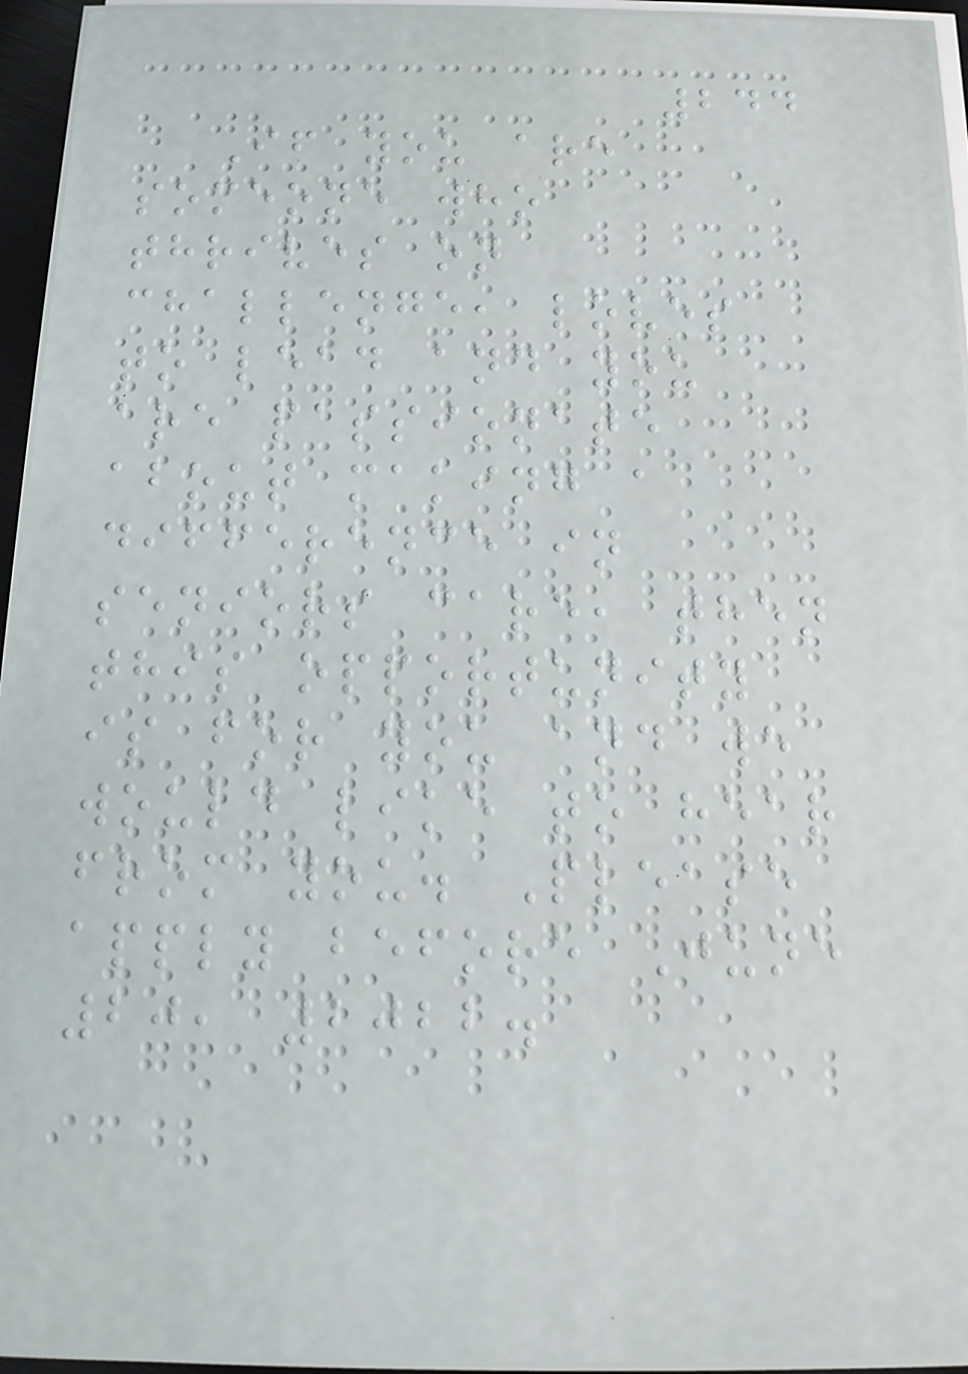244
If you are
someone who
thrives on
challenge, loves
to lead and you
are passionate
about making a
difference in
seniors care, then
this opportunity
is for you and we
would like to hear
from you. Please
apply before June
20, 2022.
